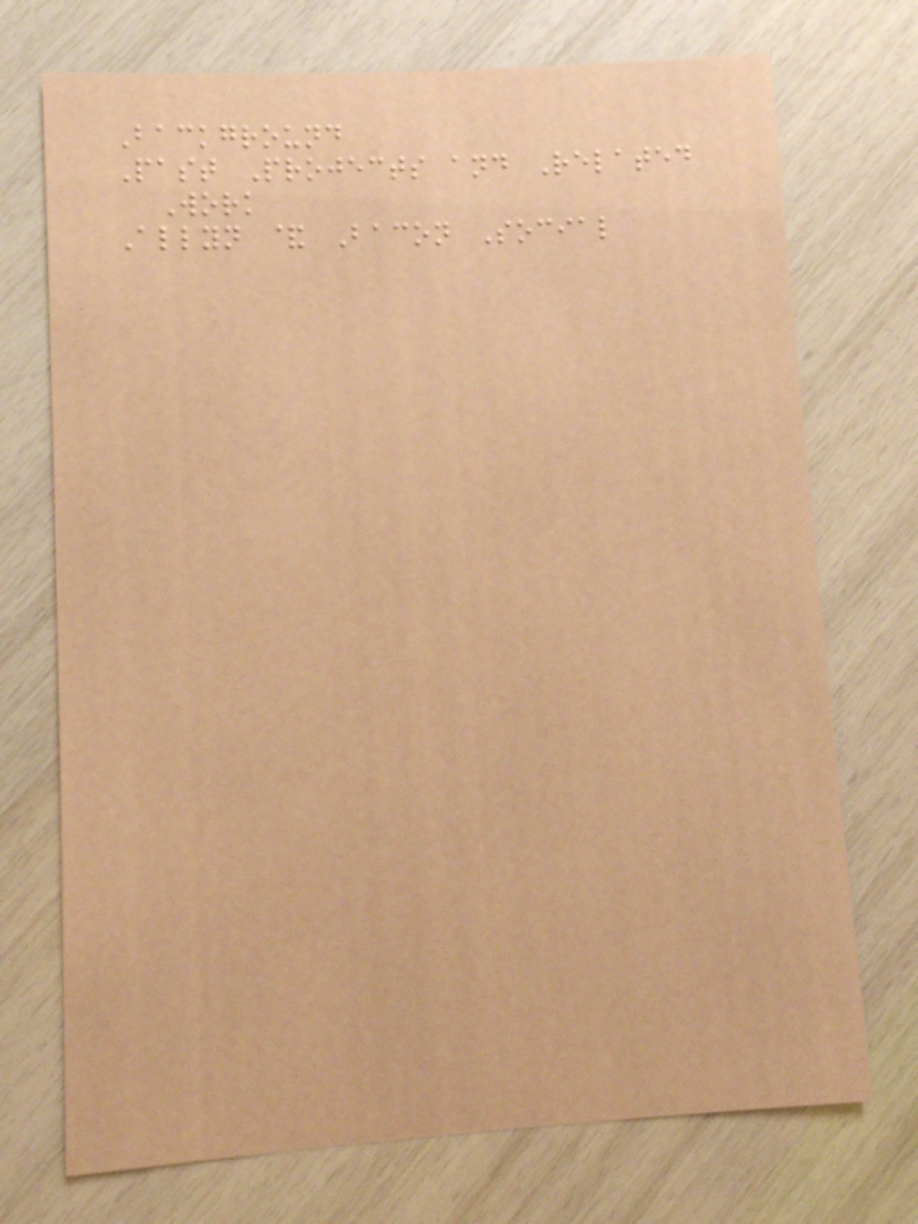Background
Past Projects and Related
Work
Allyn & Bacon Social
